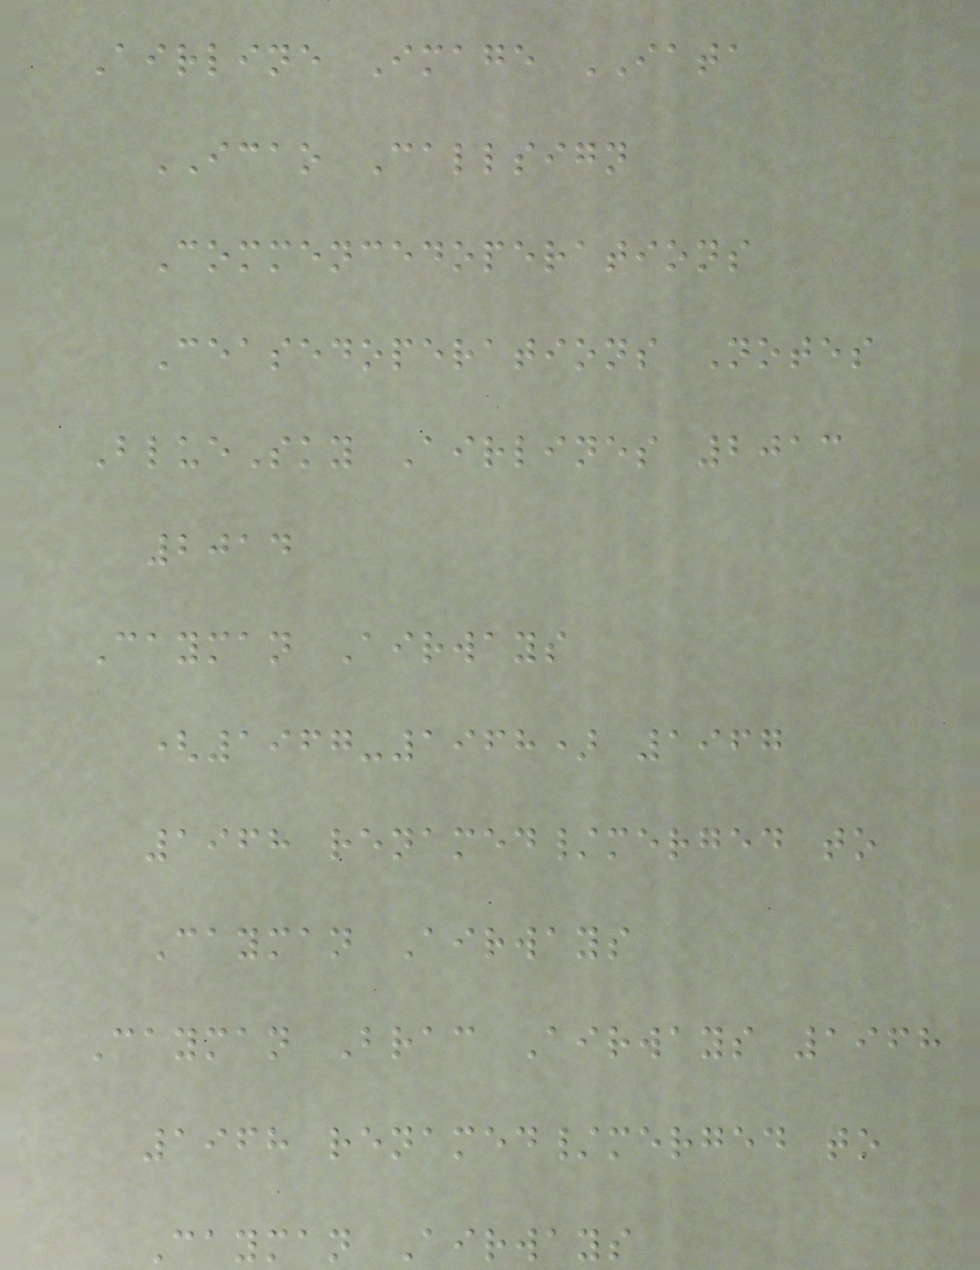Airline Image IATA
ICAO Callsign
Commencedoperations
Ceasedoperations Notes
BlueSky Airlines 2013
2014
Cayman Airways
(1967-1968) 1967
1968 renamed/merged to
Cayman Airways
Cayman Brac Airways 1968
1968 renamed/merged to
Cayman Airways
